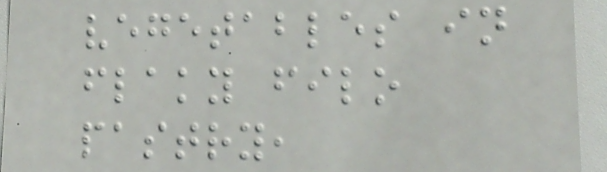vegetables in
flaky filo
pastry,
